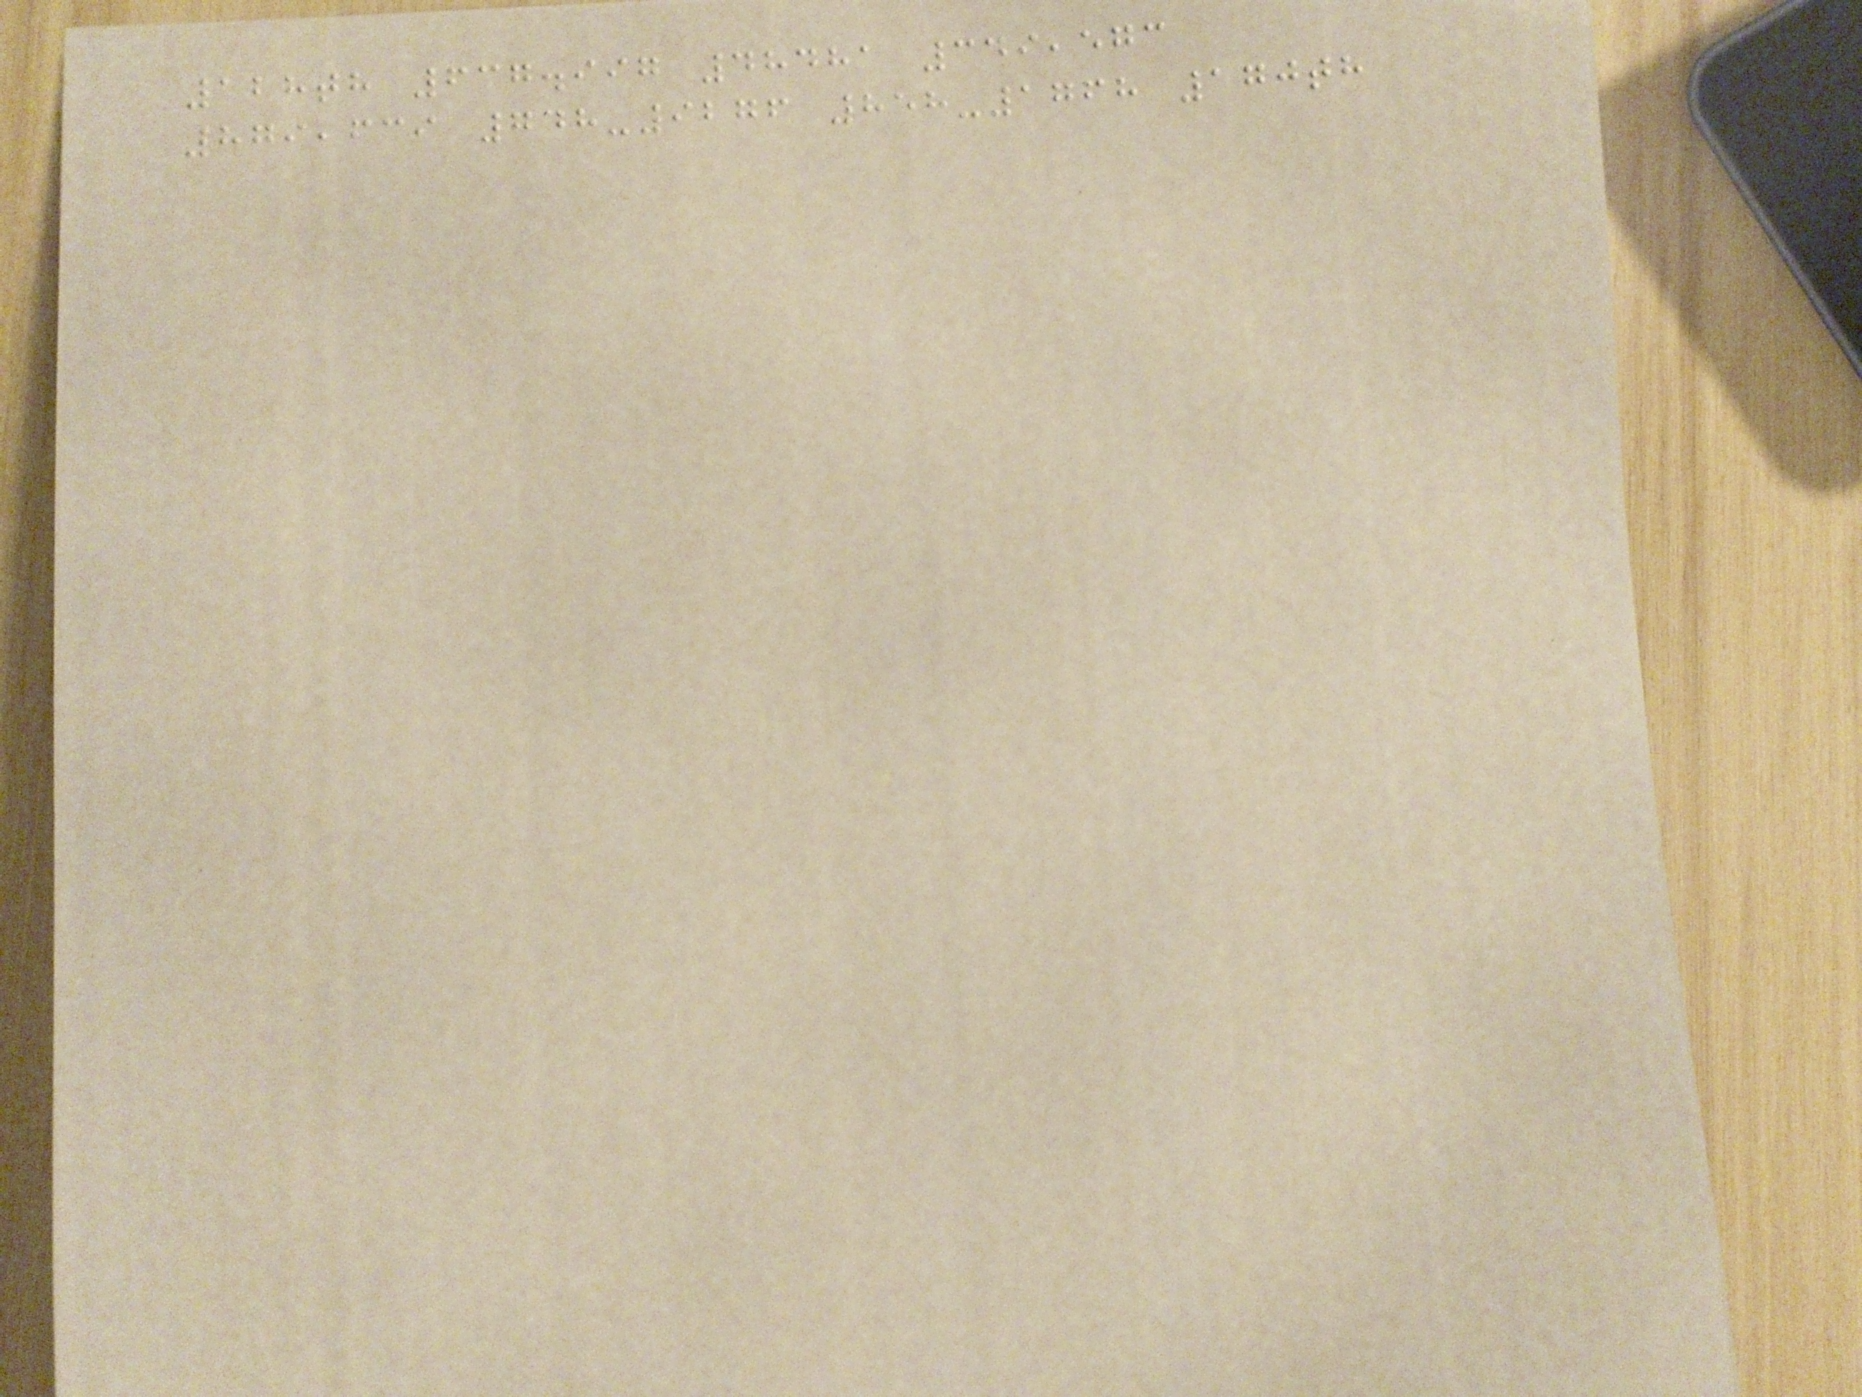128th 637.997 48481 349,573
879,639 748-9276 858-1768 170th
